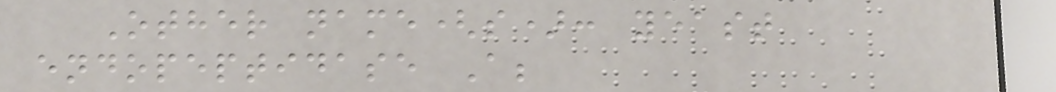Other name(s): yeast
endopeptidase A;
